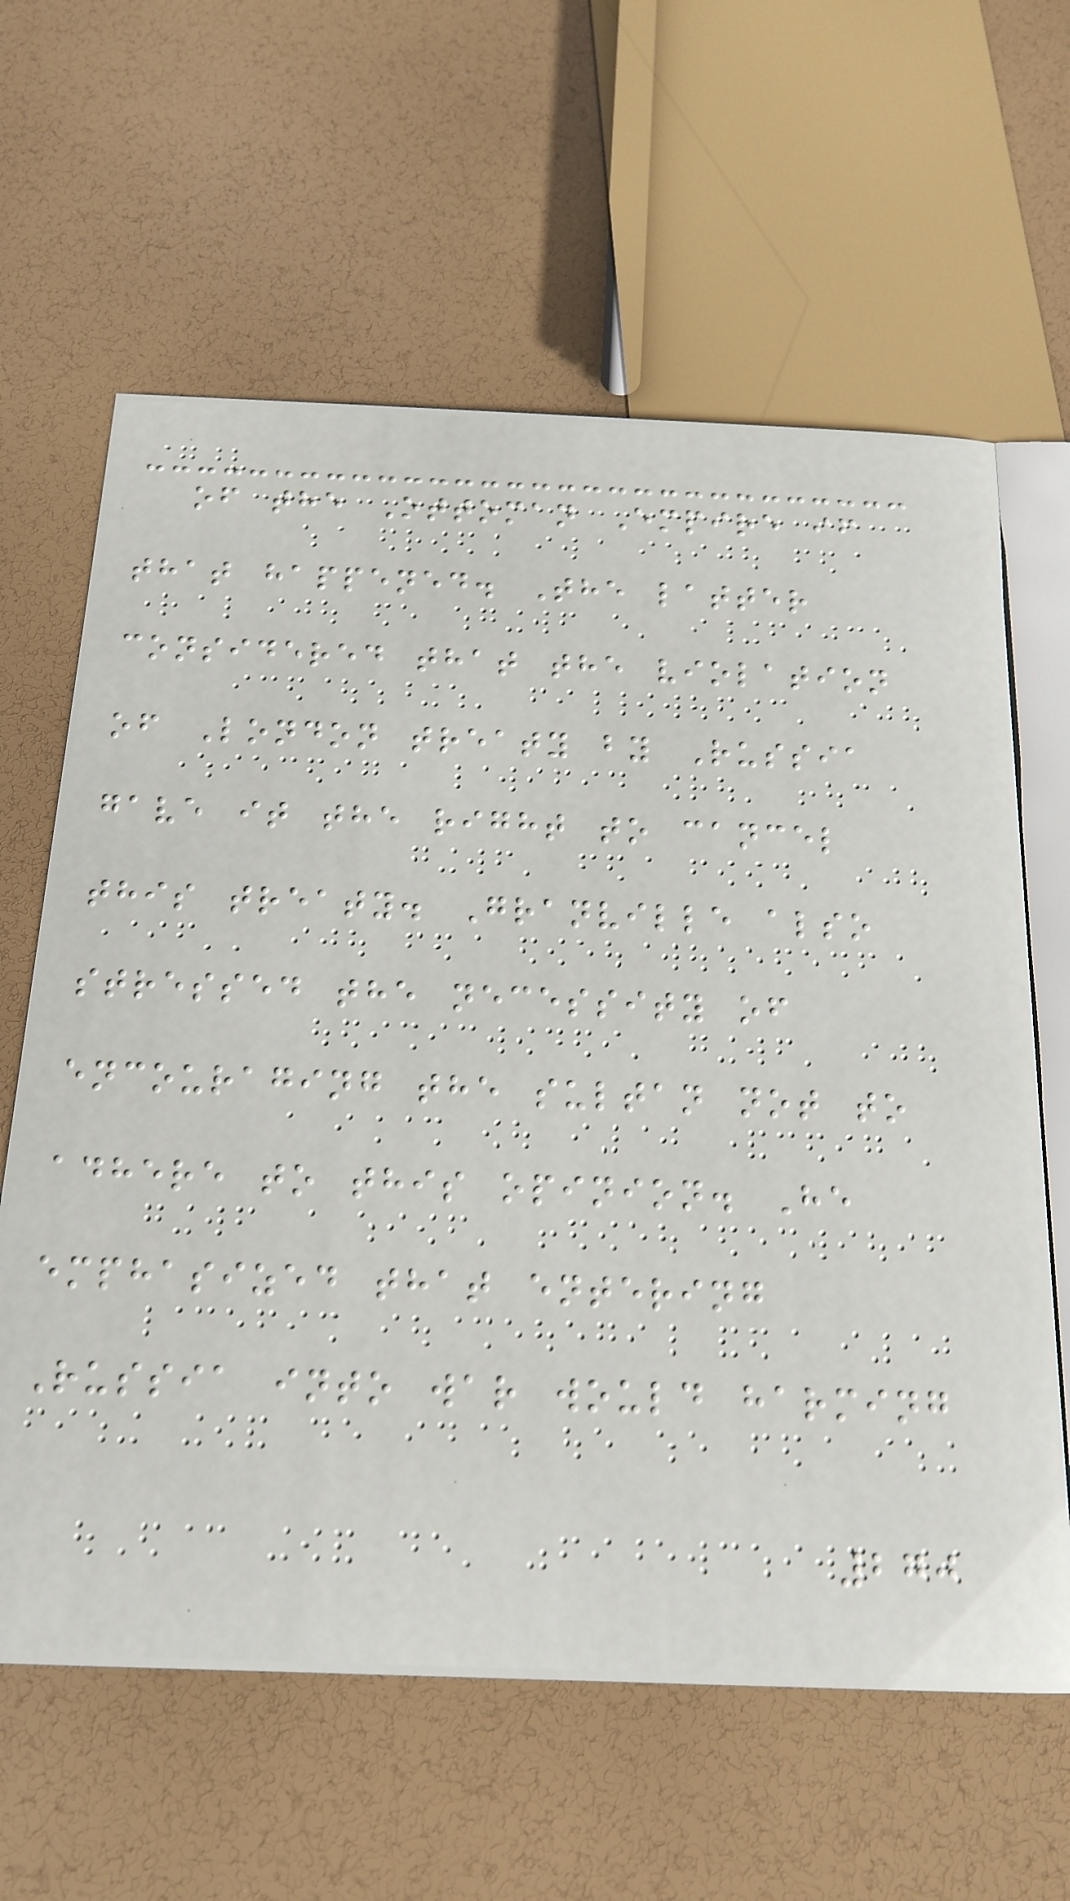of the Ottoman Empire if
that happened. The latter
considered that the violation
of London treaty by Russia
gave it the right to cancel
this treaty. Granville also
stressed the necessity of
encouraging the sultan not to
adhere to this opinion. He
emphasized that entering
Russia into war would harming
270
